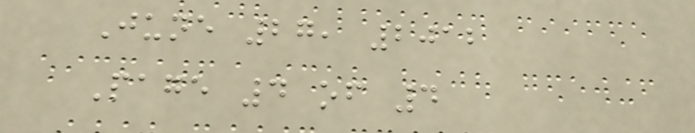June 27, 2012
Page 4 of 4
